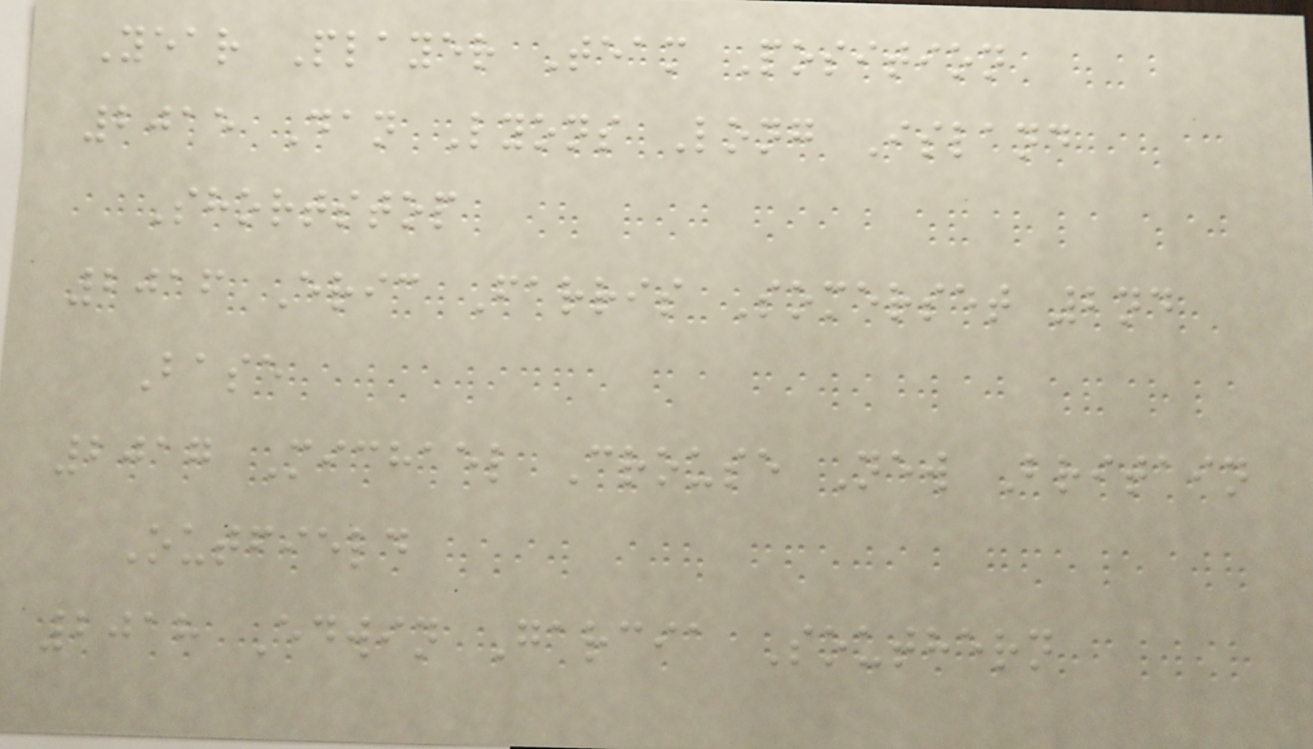Year Player Team Position
2015 Dan Lyons Long Island
Shortstop
2016 Eric Farris Somerset 2nd
Base
2017 Michael Crouse New Britain
Outfield
2018 Edwin Garcia Southern
